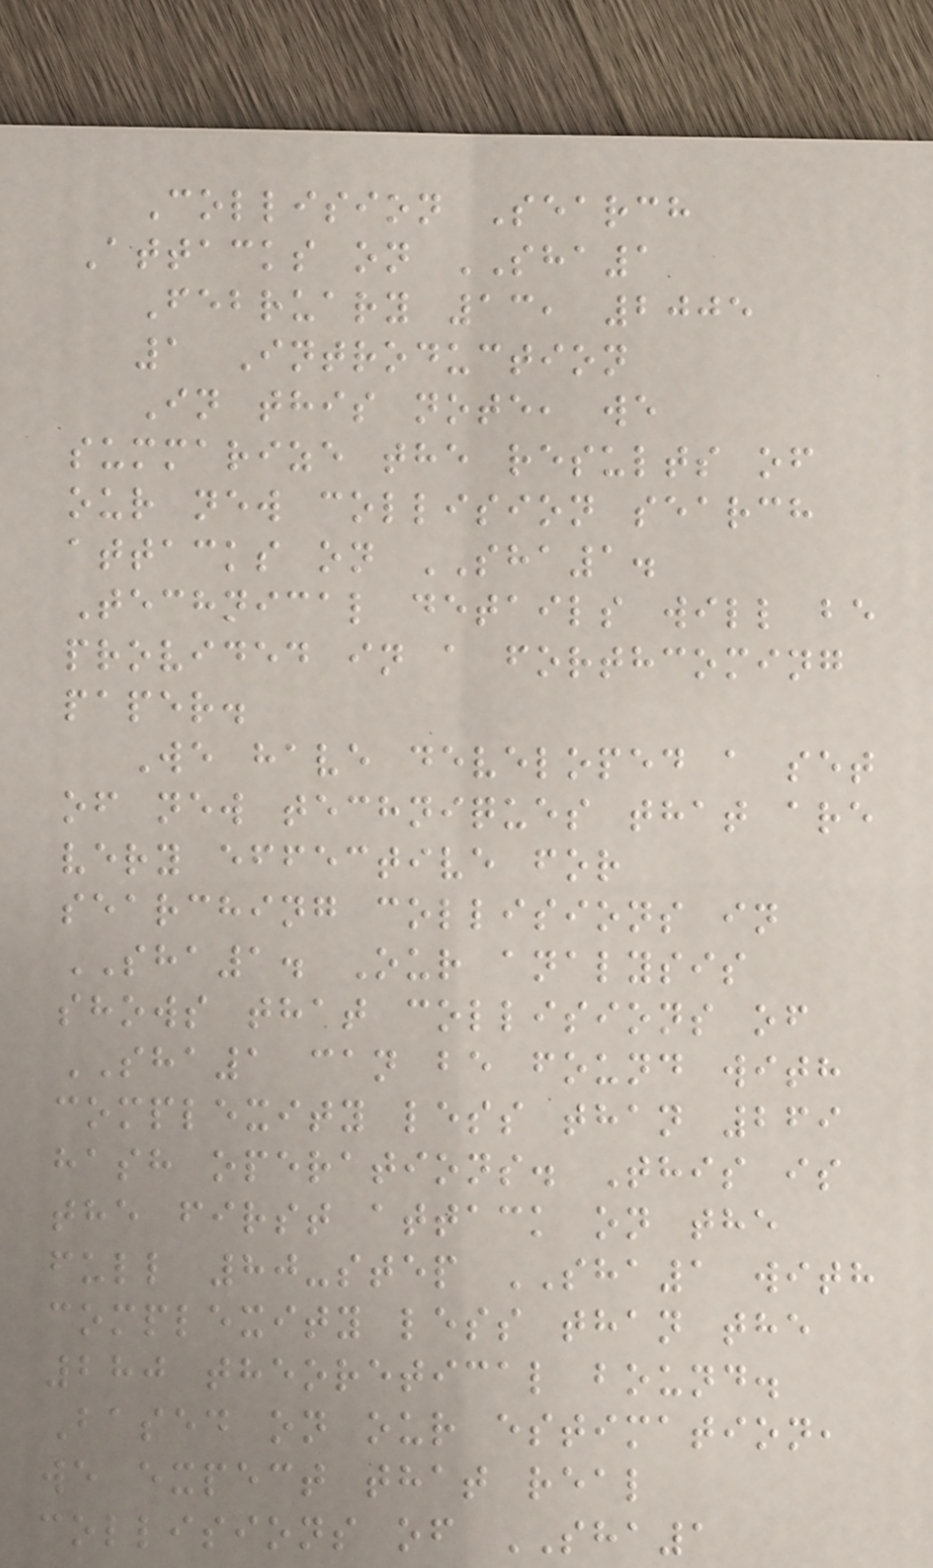Collision Search
Attacks on SHA1
February 13, 2005
1 Introduction
In this note, we
summarize the results of
our new collision search
attacks on SHA1.
Technical details will be
provided in a forthcoming
paper.
We have developed a set
of new techniques that are
very effective for
searching collisions in
SHA1. Our analysis
shows that collisions of
SHA1 can be found with
complexity less than 269
hash operations. This is
the first attack on the
full 80-step SHA1 with
complexity less than the
280 theoretical bound.
Based on our estimation,
we expect that real
collisions of SHA1
